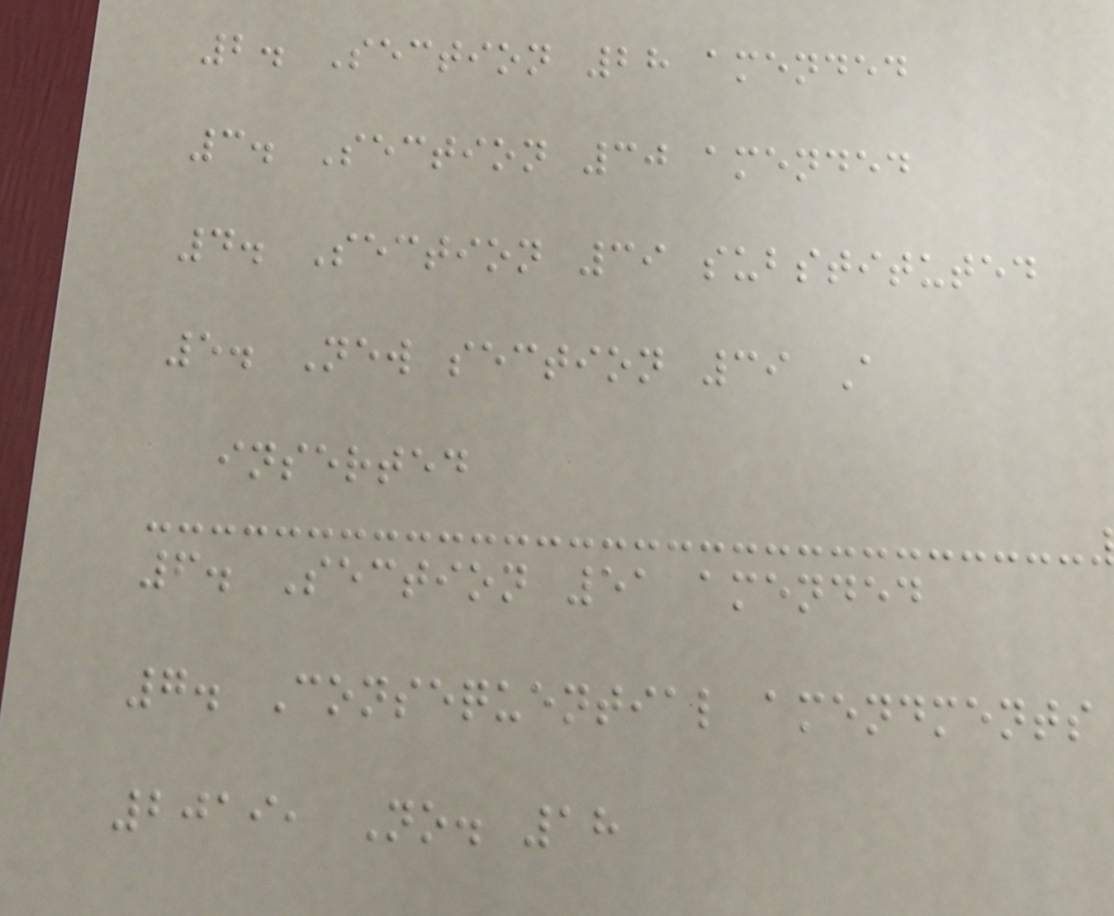2. Section 28 amended
3. Section 30 amended
4. Section 39 substituted
5. New section 39 A
inserted
6. Section 51 amended
7. Consequential amendments
2019, No. 18
